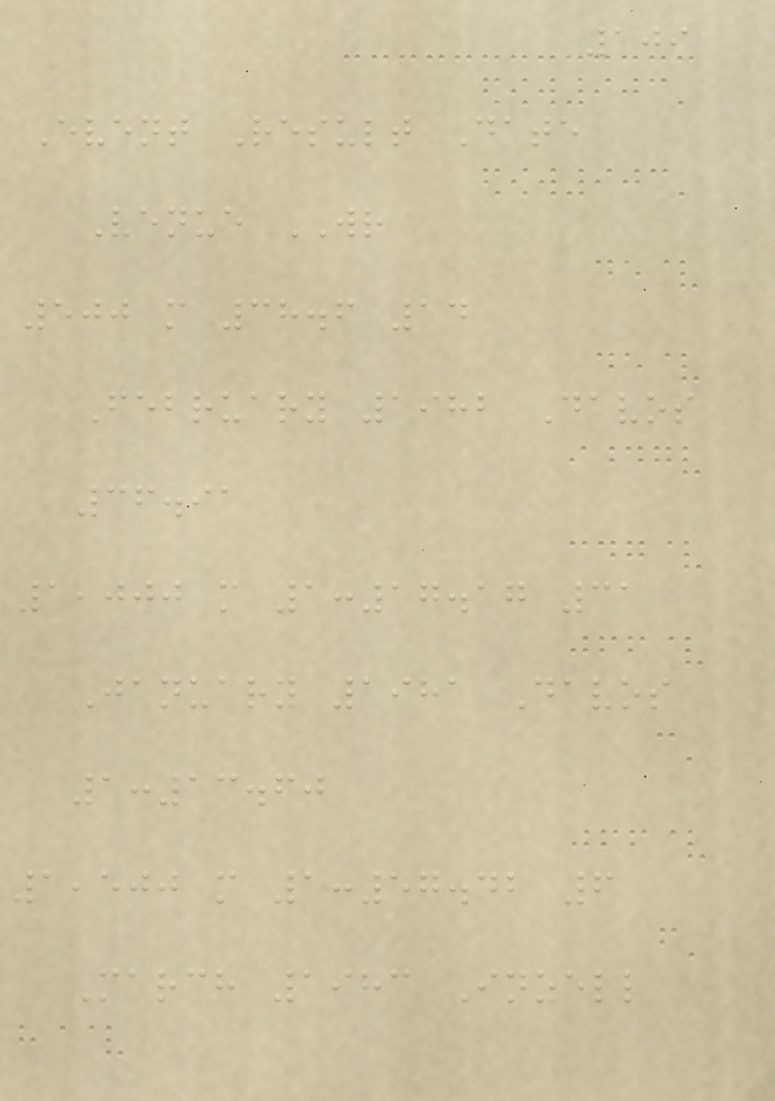109
Event Result Date
Venue WR
500 m 38.6 14
February 1982 Davos
36.91
1,000 m 1:17.17 31
January 1981 Davos
1:13.60
1,500 m 1:57.42 6
March 1983 Inzell
